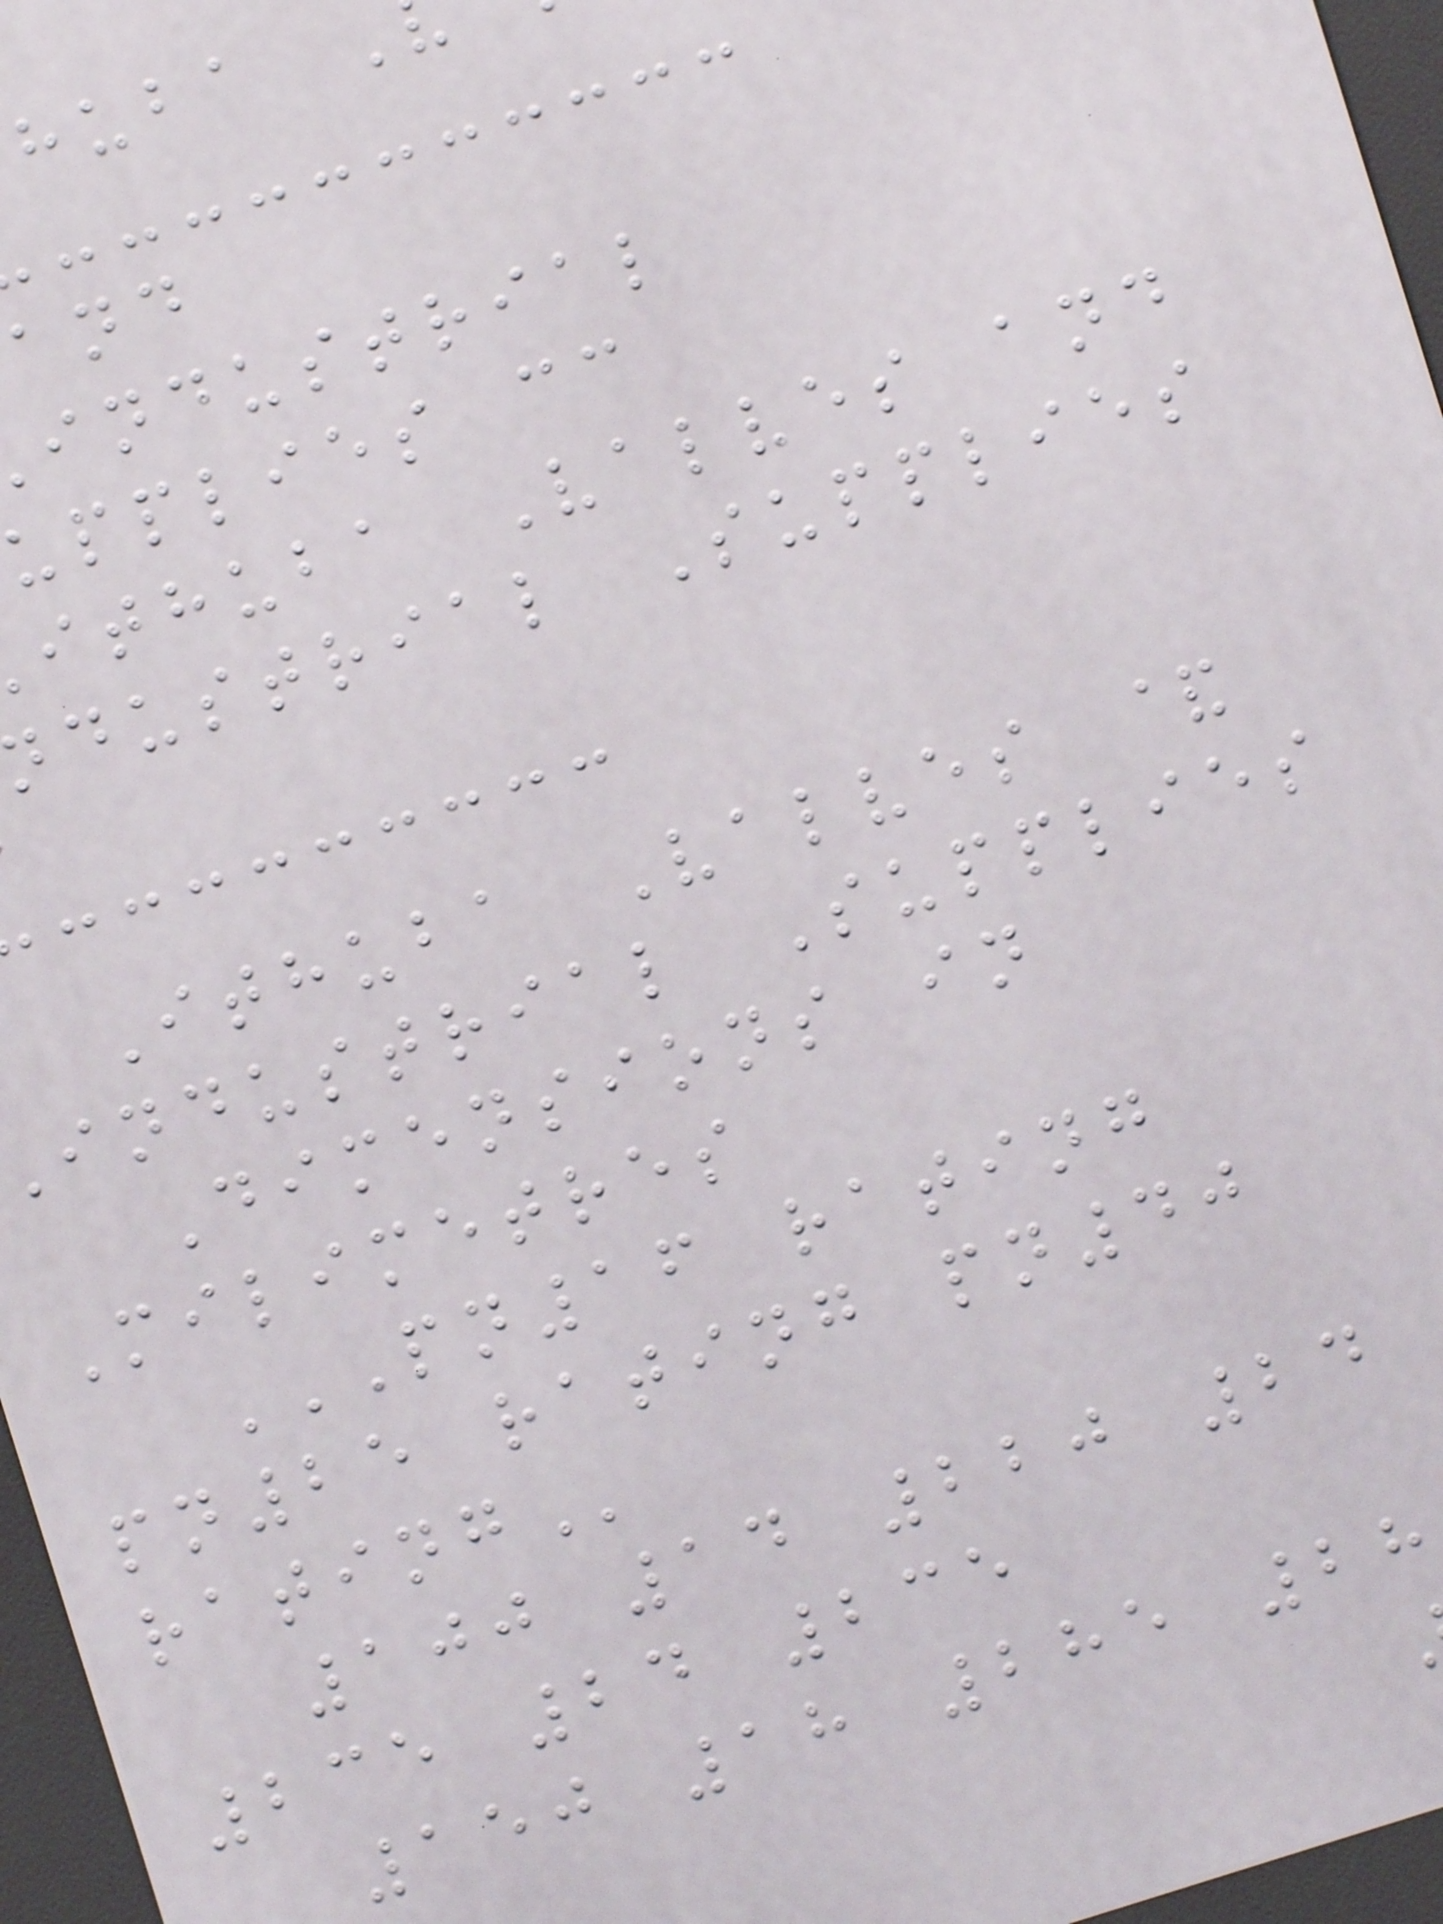huba
industrial
upplies cc
ithuba Valves and
dustrial Supplies
Ithuba Valves &
industrial Supplies
Dimensions in
Milimetres
PN16 RATING
pn25 rating pn40
100 14 220 24
235 24 235
150 18 285 28
